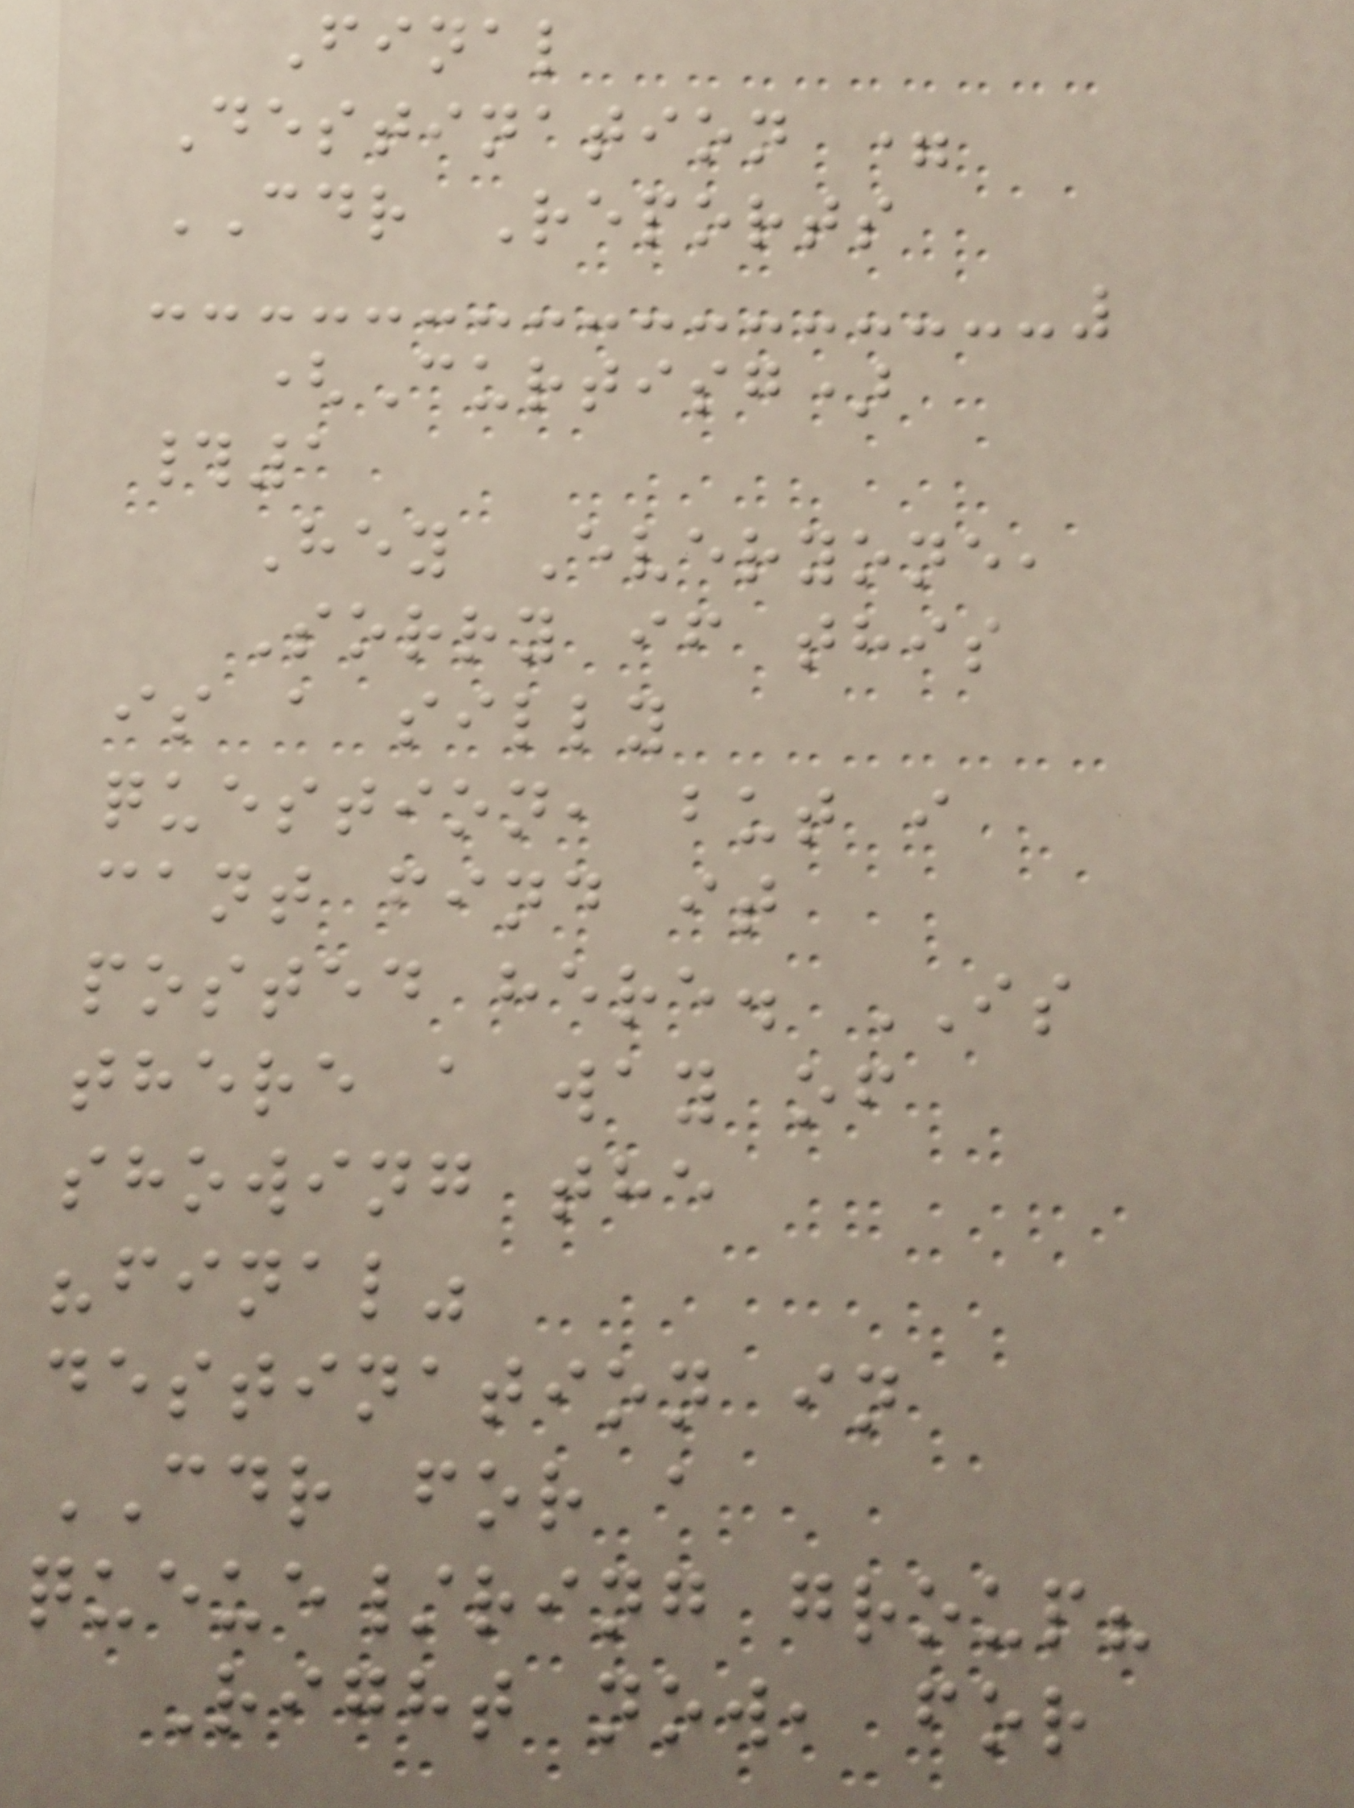Final
Destination =
CDR Reports
(Curtisg)
#1
Hey Everyone,
Sorry if this
is a silly
question, but i
cant find it
posted here. IS
there a way of
showing the
"final"
destination in
CDR for a
queue/ring group?
Right now, for
